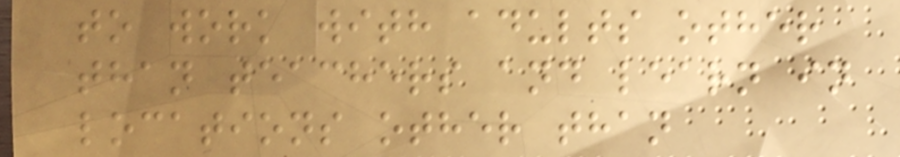to work with adults other
than teachers and learn in
locations other than
